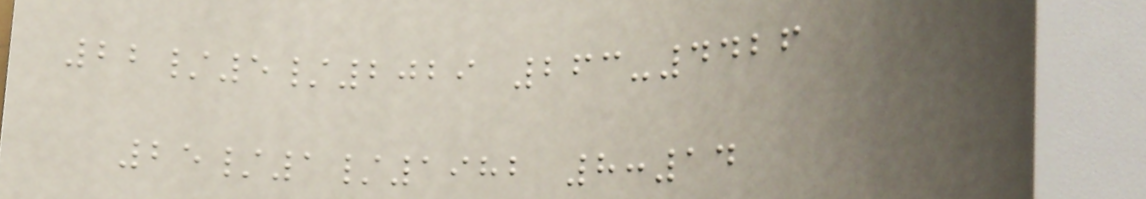22/5/2029 263-4426
25/1/1982 8:14
